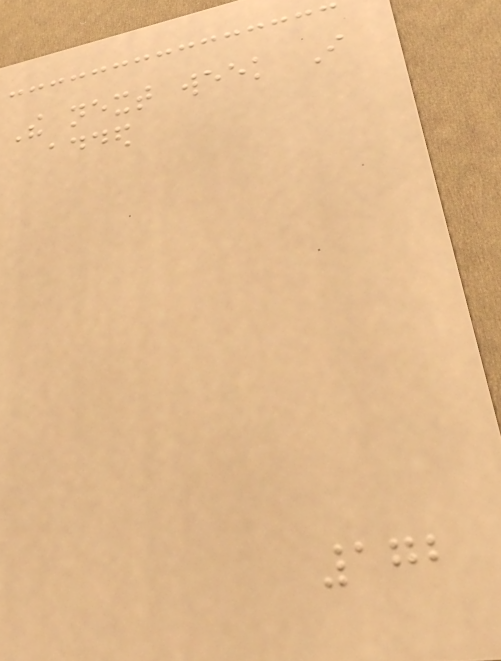The next week I
added
172
